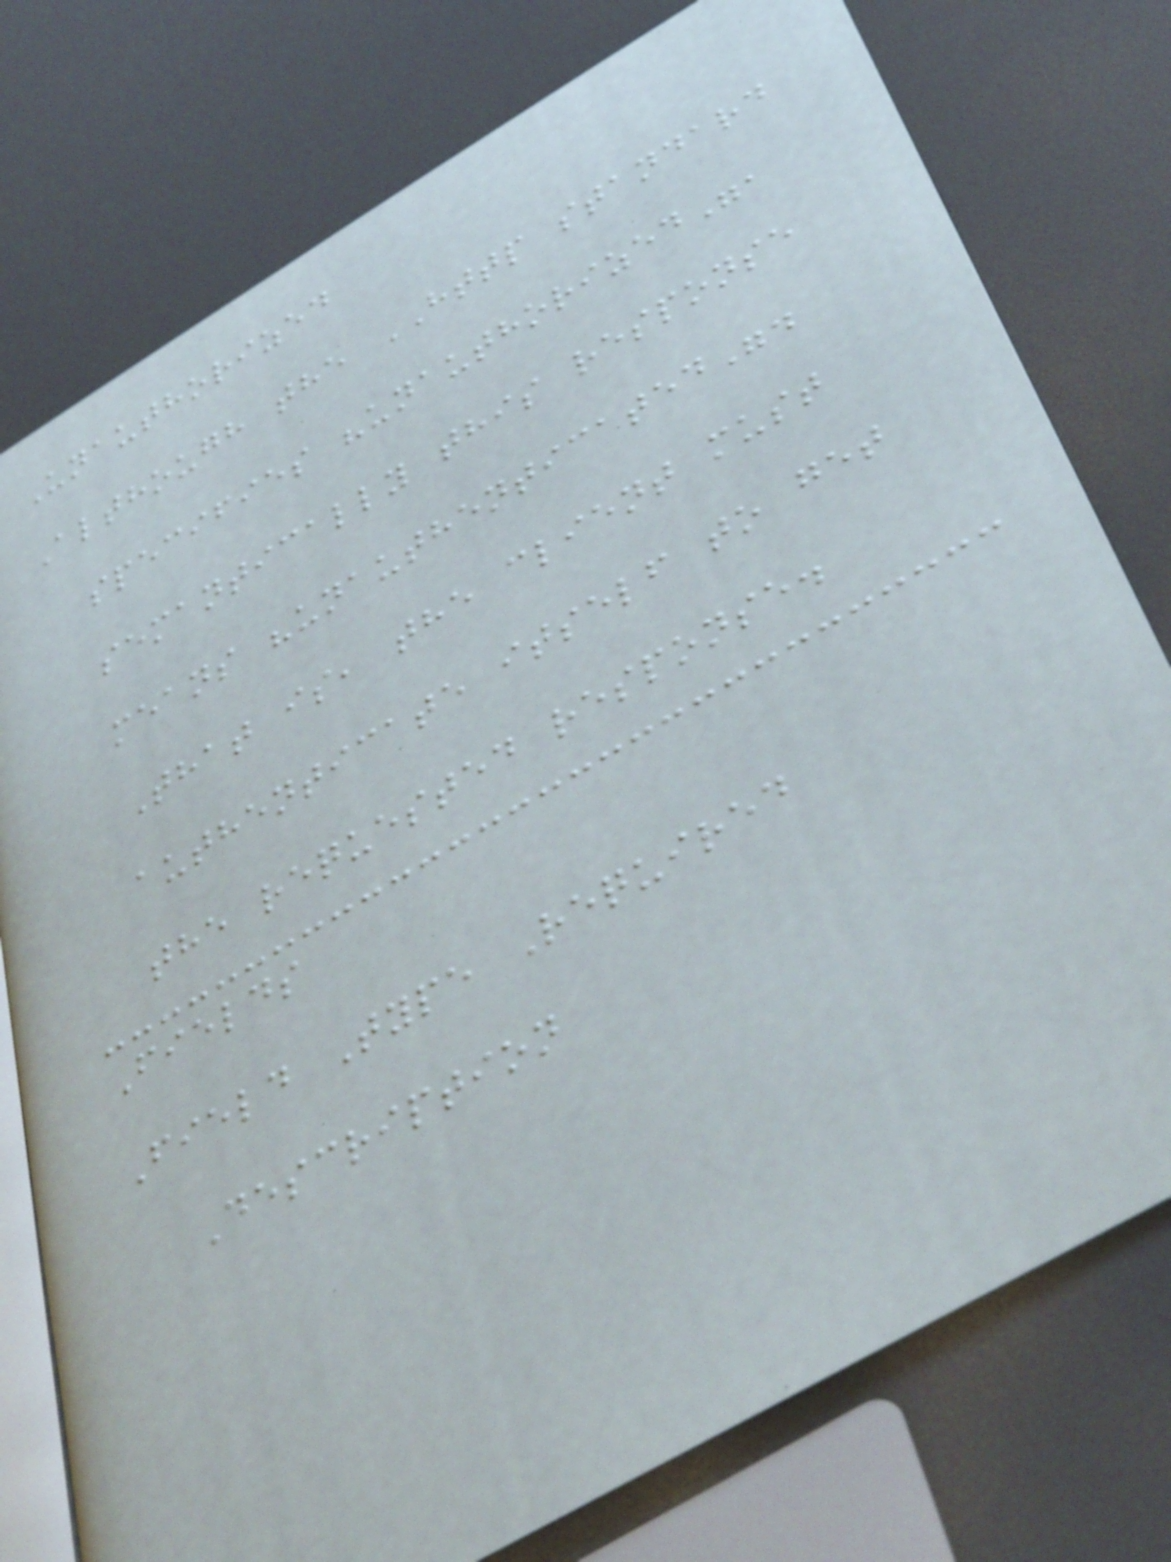Unauthorized
Although the HTTP standard
specifies "unauthorized",
semantically this response
means "unauthenticated".
That is, the client must
authenticate itself to get
the requested response.
Fields
Field Type Required
Description
